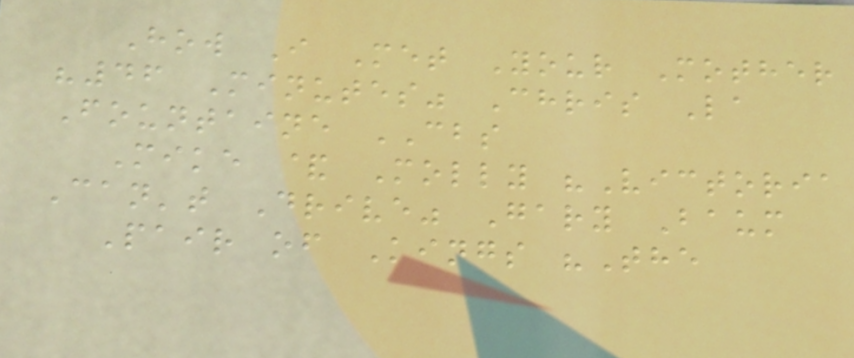How I Met Your Mother
"46 Minutes" Chris La
Fountaine CBS
Mike & Molly "Victoria
Can't Drive" Gary Baum
Pair of Kings "The
